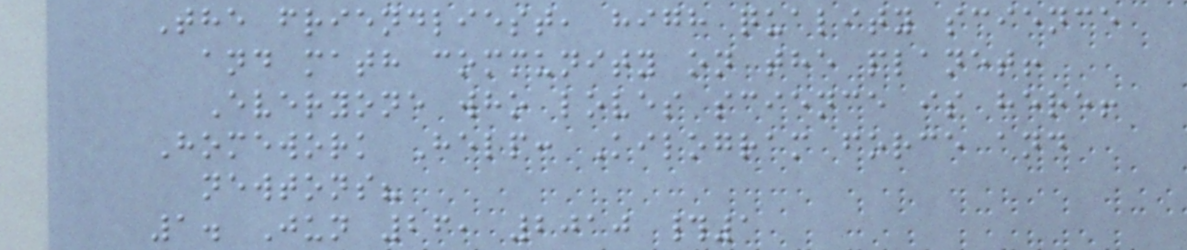The friendliest, high quality science
and math community on the planet!
Everyone who loves science is here!
Homework Help: Kilogram force and
newtons?
1. Jun 26, 2010 #1
